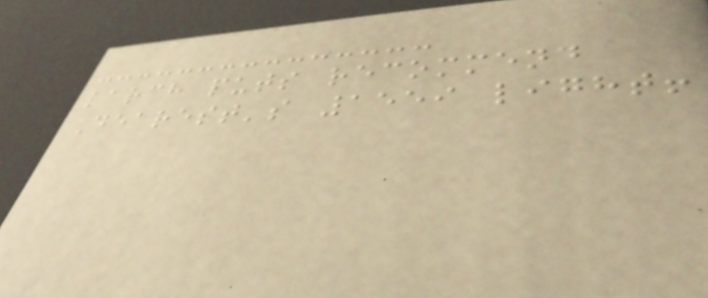larch puts recommend
Dearest's 1559 light!
